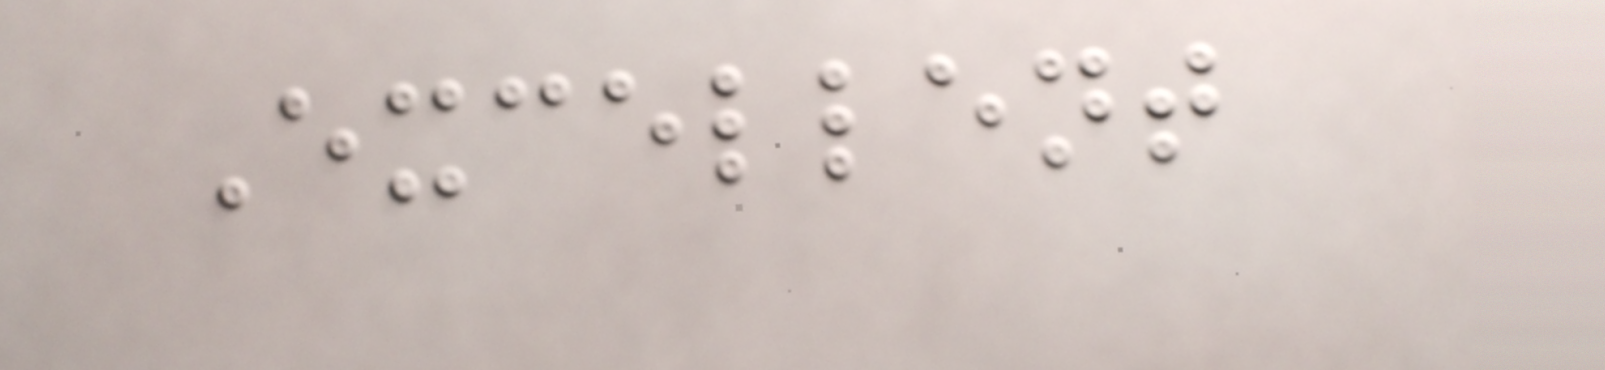Excellent
